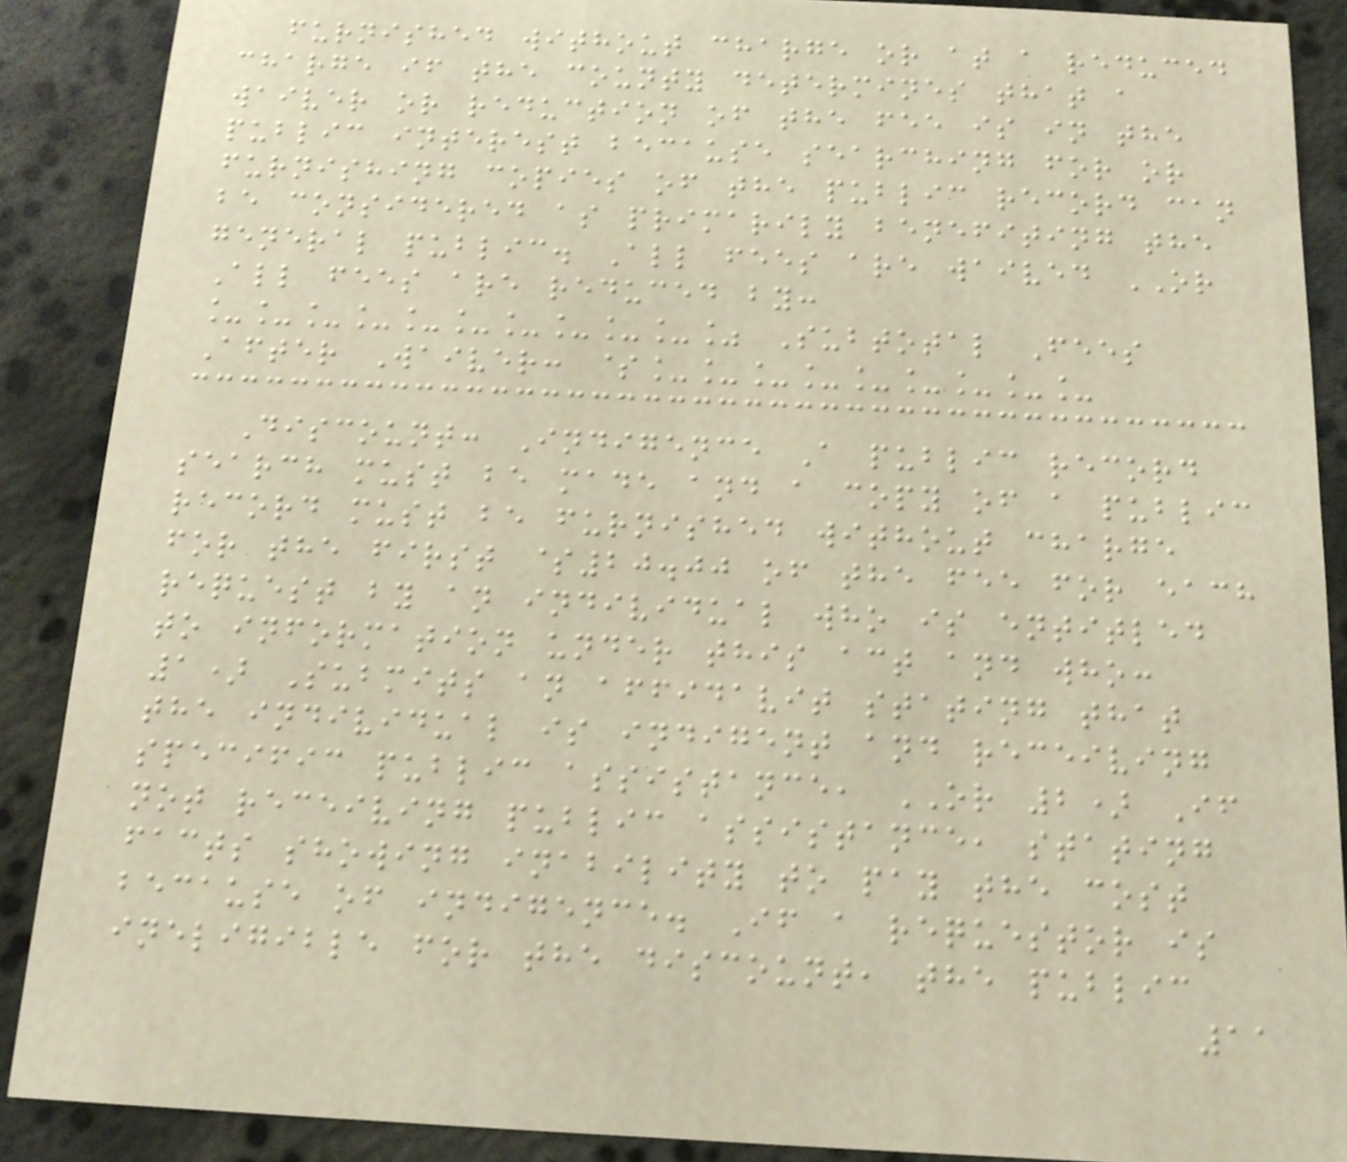furnished without charge or at a reduced
charge if the county determines that a
waiver or reduction of the fee is in the
public interest because searching for or
furnishing copies of the public record can
be considered as primarily benefiting the
general public. All fees are waived OR
All fees are reduced by:
__________% Subtotal Fees
After Waiver: $_________
Discount: Indigence A public record
search must be made and a copy of a public
record must be furnished without charge
for the first $20.00 of the fee for each
request by an individual who is entitled
to information under this act and who:
1) Submits an affidavit stating that
the individual is indigent and receiving
specific public assistance, OR 2) If
not receiving public assistance, stating
facts showing inability to pay the cost
because of indigence. If a requestor is
ineligible for the discount, the public
11
